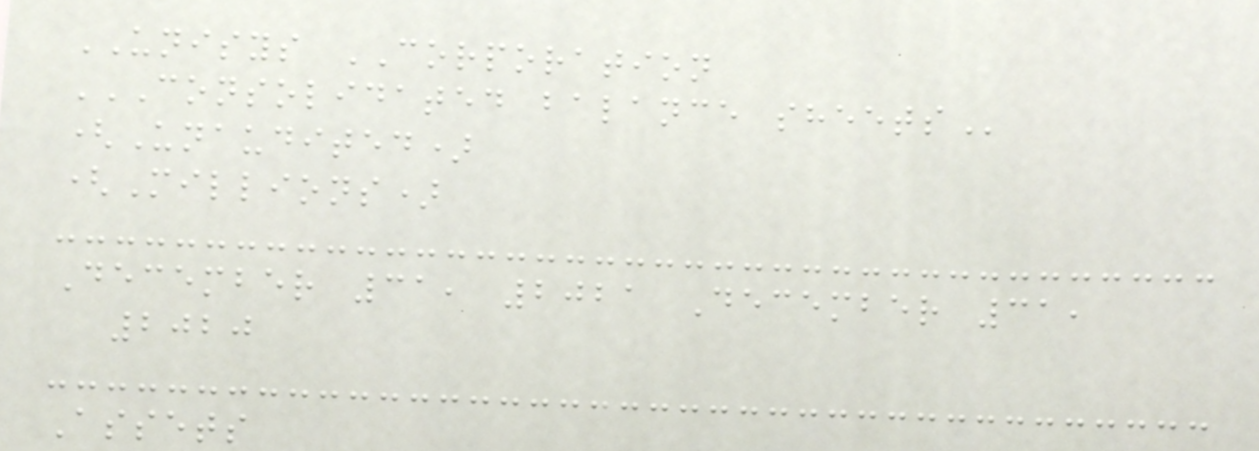UNISYS CORPORATION
CONSOLIDATED BALANCE SHEETS
(Unaudited)
(Millions)
December 31, 2021 December 31,
2020
Assets
